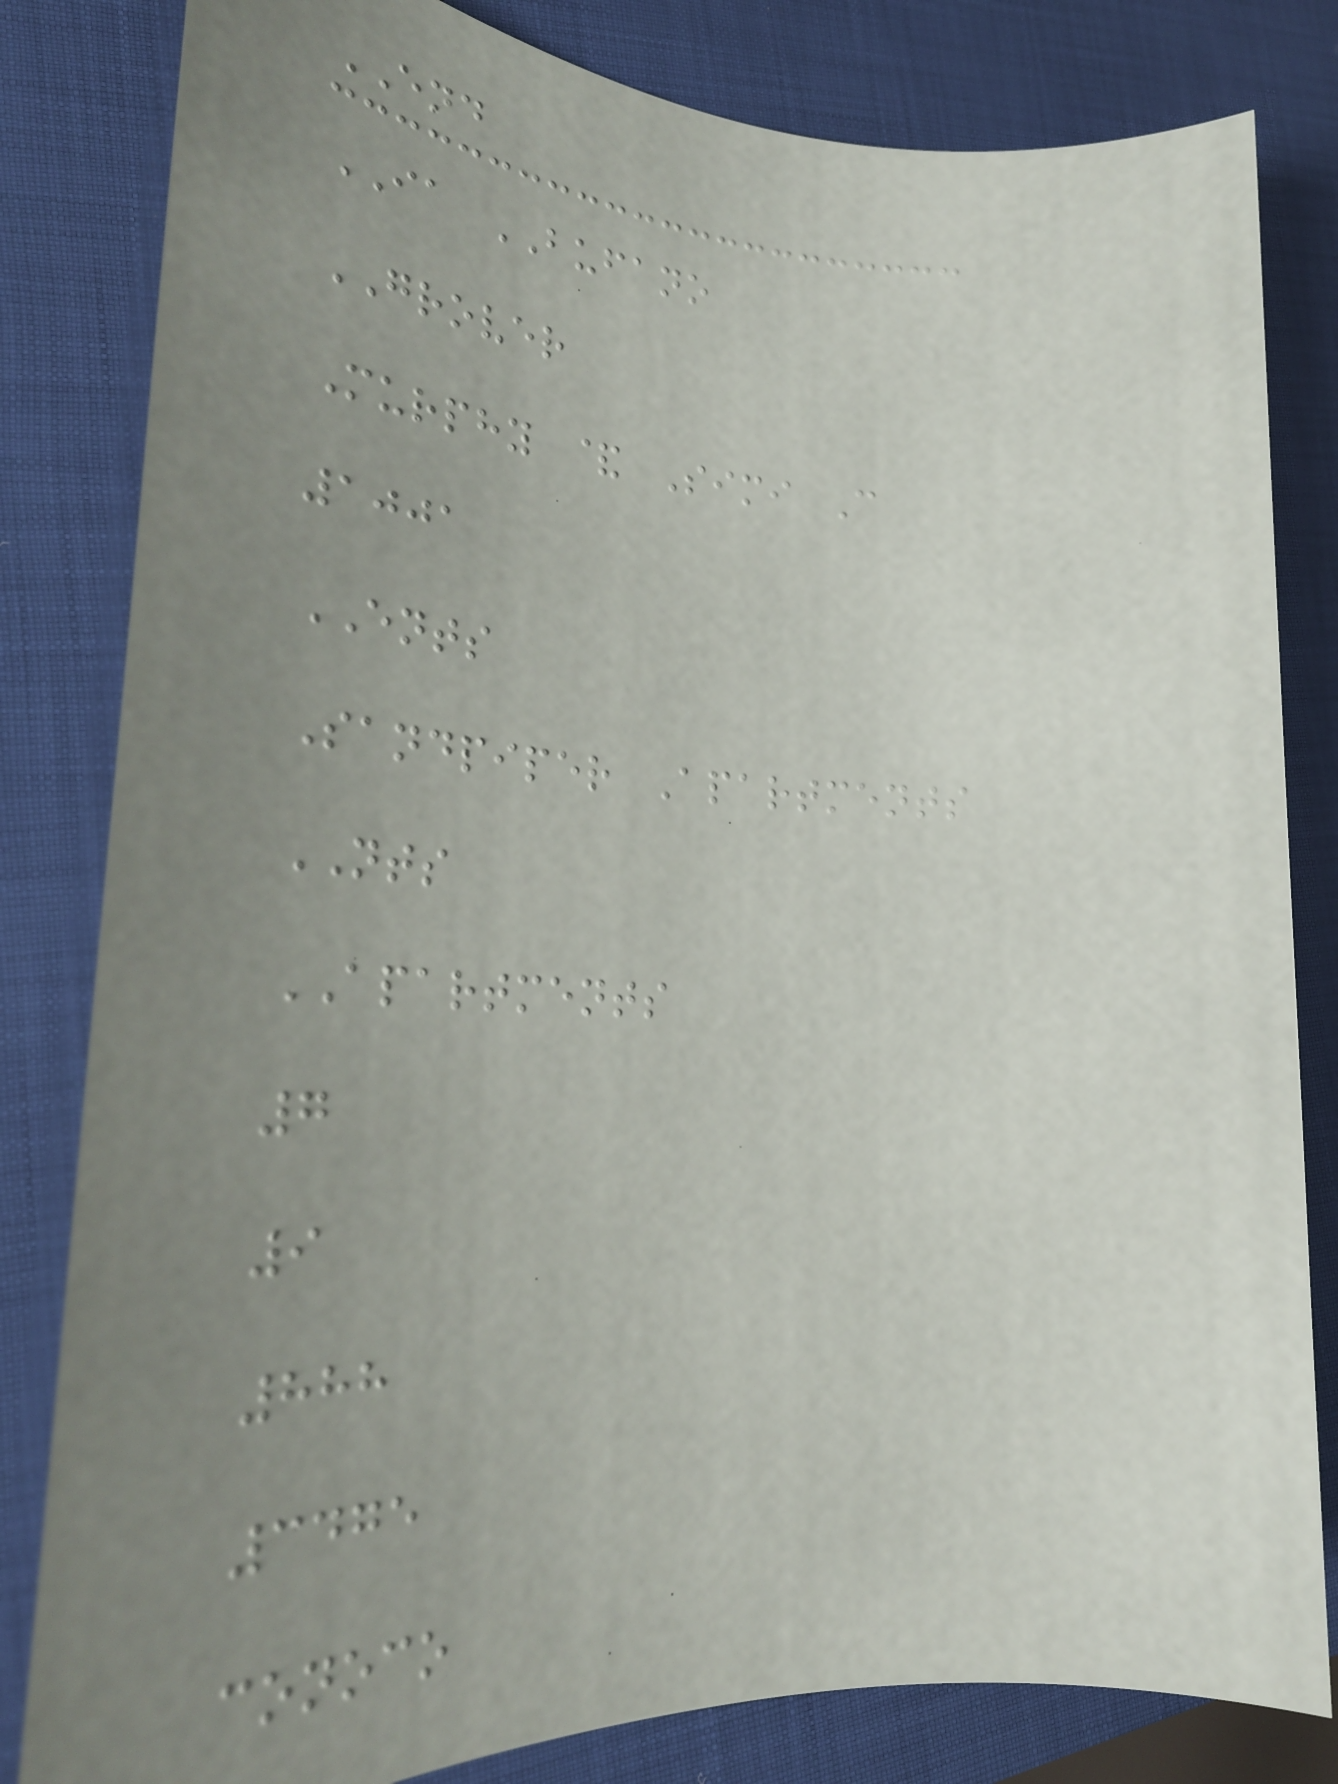END
IA BUFANO
GROVER
Murphy & Simi C
1001
ENTS
Sandpiper Apartments
NTS
APARTMENTS
7
9
888
3475
conoco
